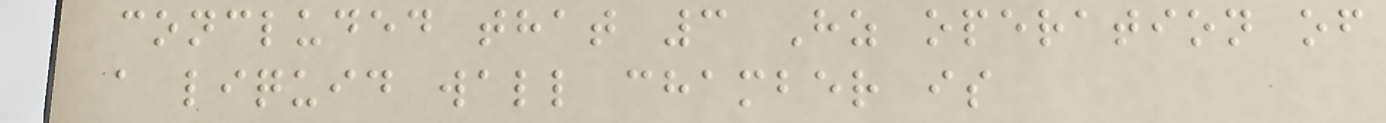concluded that 3 Hz operation of
a liquid wall chamber is
